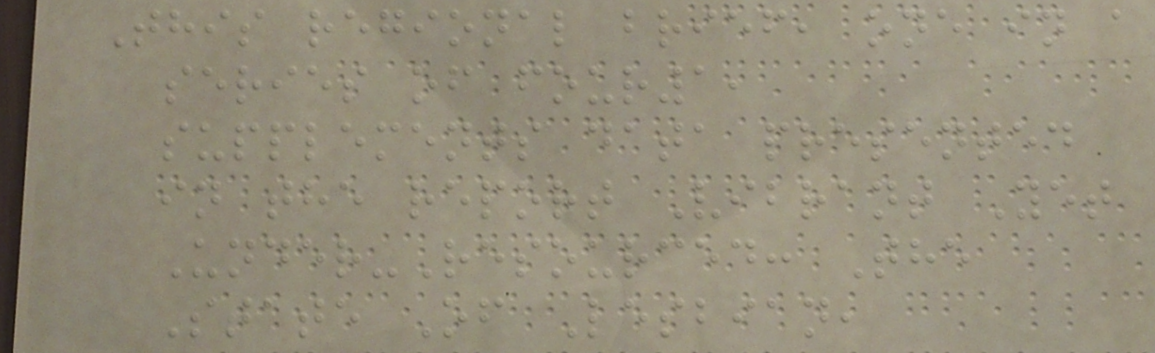This regional brief, one in a
series of four1,
supplements data presented
in the report Vibrant Yet
Under-Resourced: The
State Of Lesbian,
